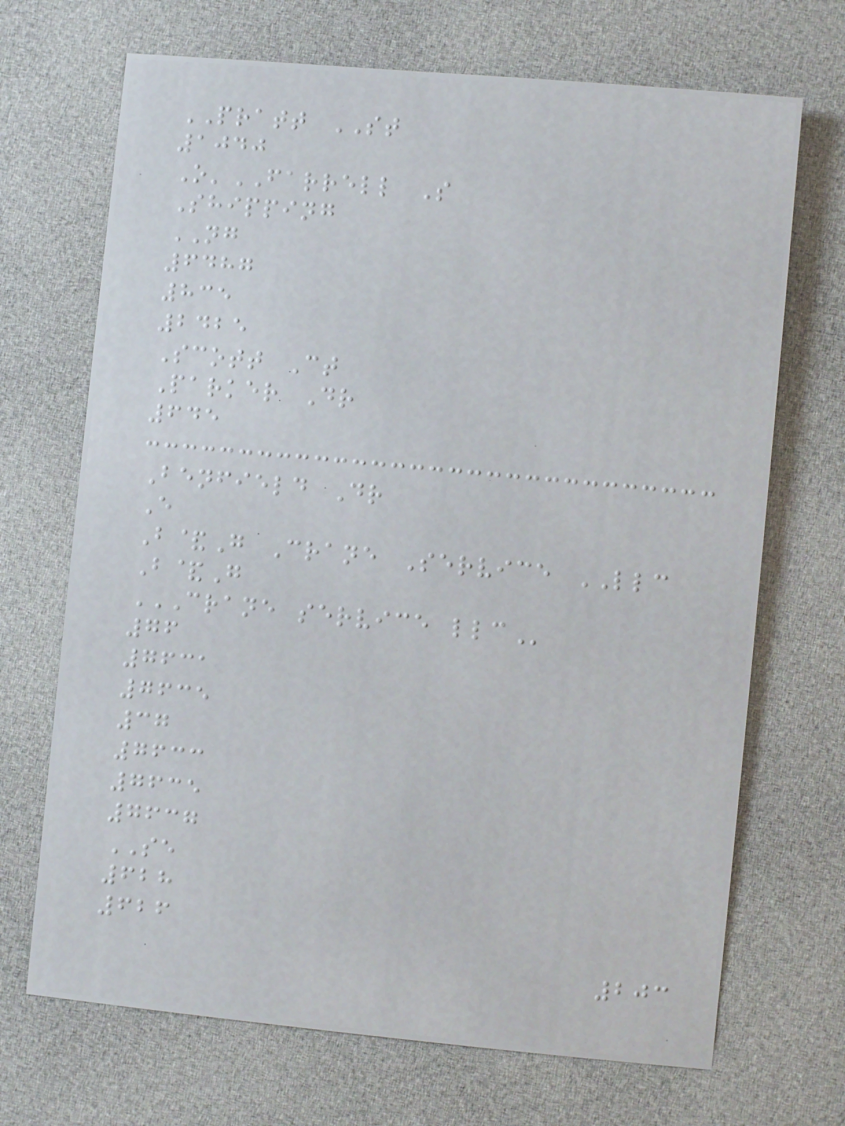PRATT ST
1040
O'FARRELL S
Shipping
NG
6487
835
2425
Scott Ct
Parker Dr
645
Benfield Dr
E
B&G Crane Service LLC
B&G
CRANE SERVICE LLC
76
7631
7635
37
7633
7635
7637
SE
628
626
203
